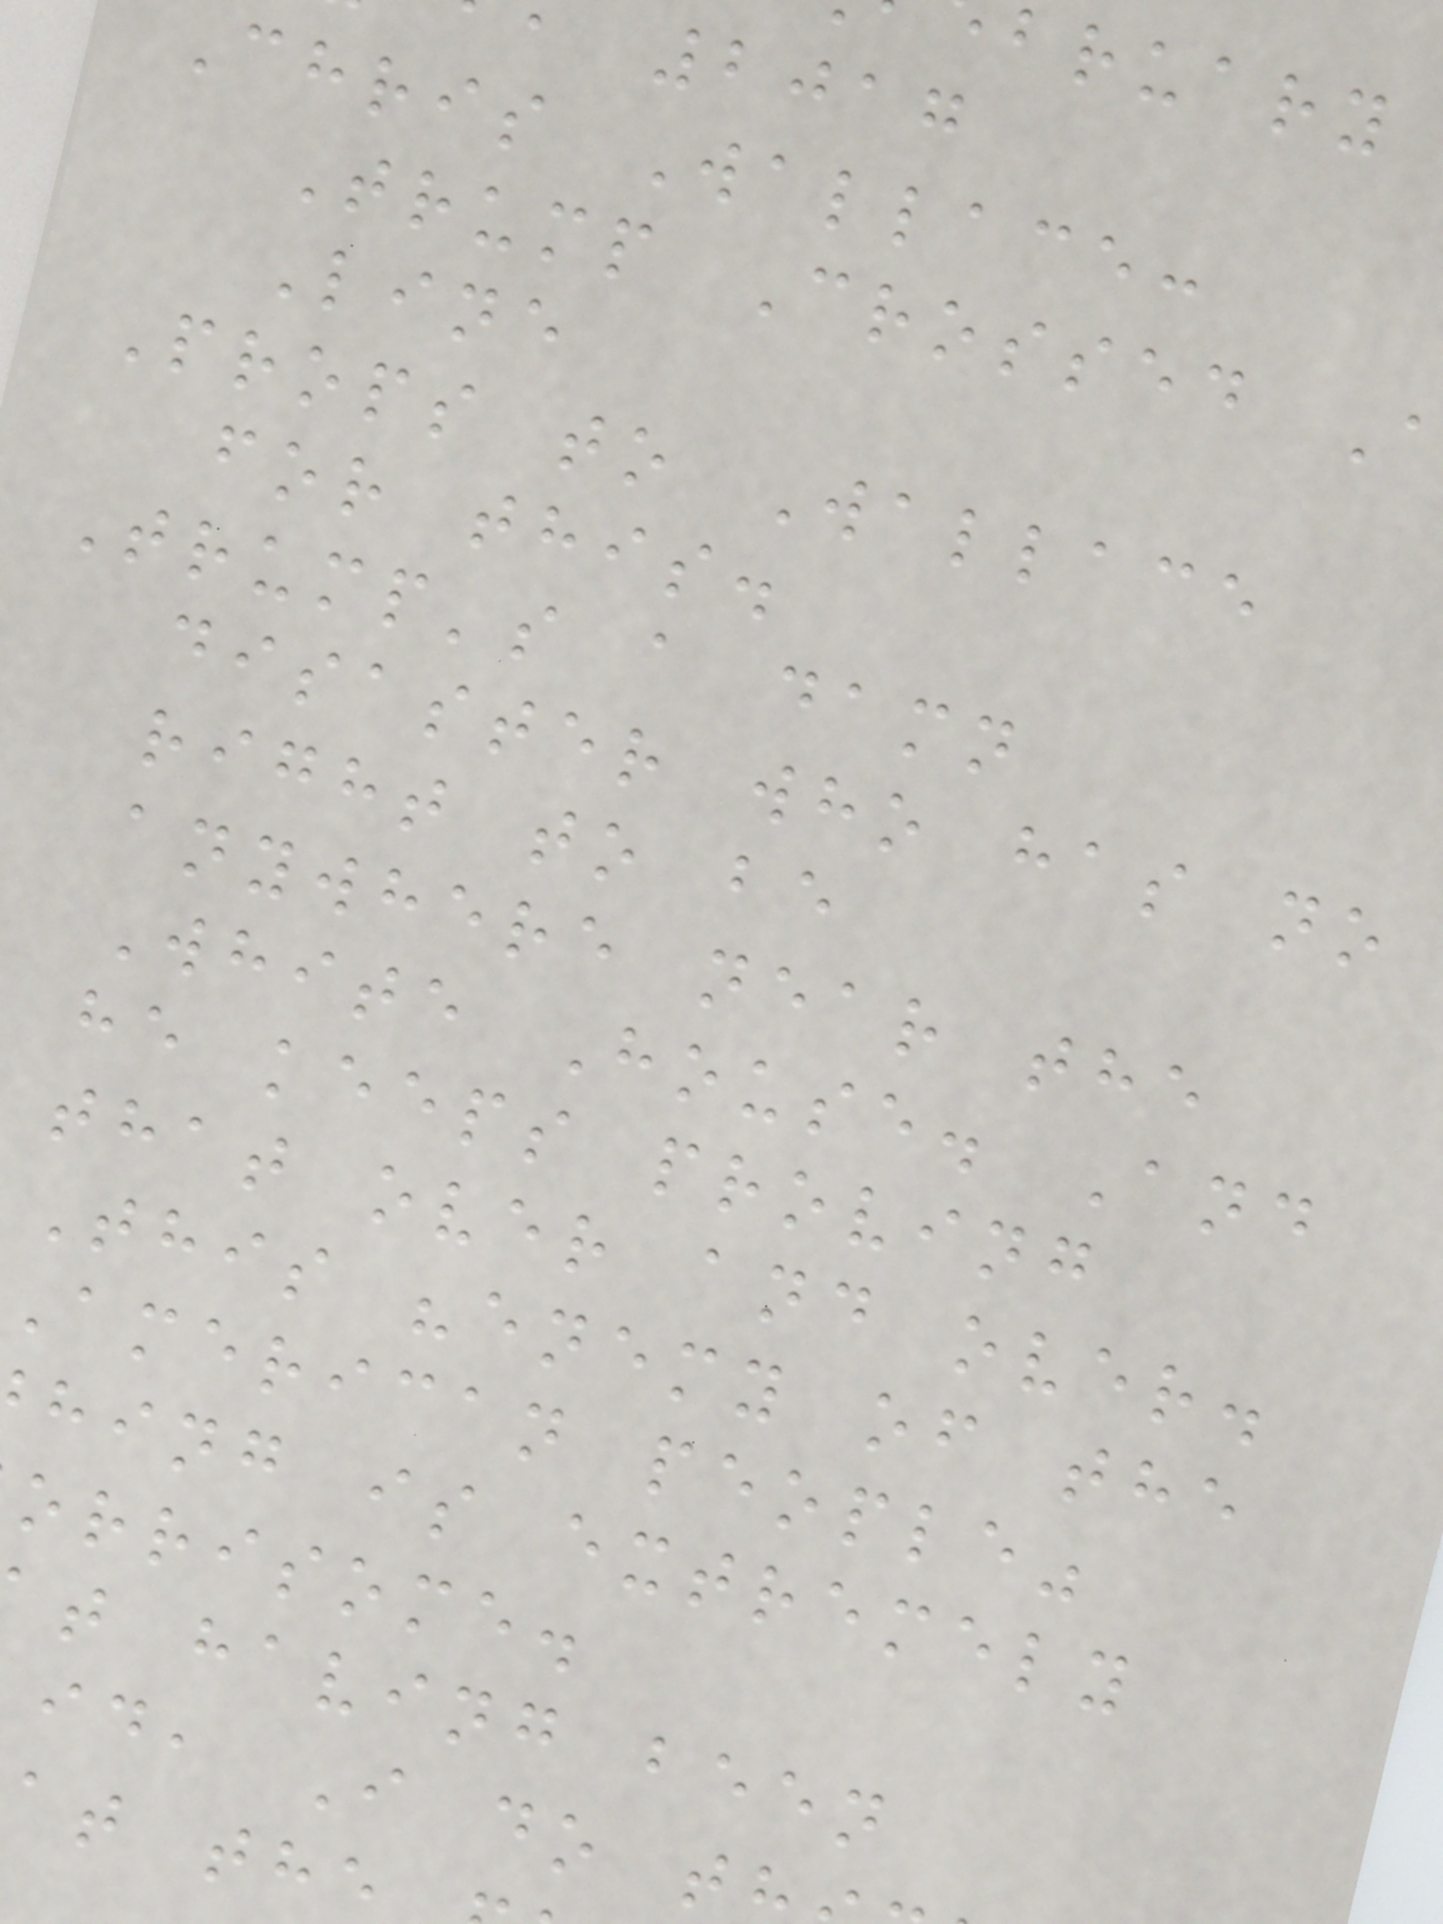bruary
2017
Chris Wallace:
Trump Crossed
Line
Props to Wallace
for this.
Trump's a damn
disaster who has no
right to be
anywhere near the
White House. And
he keeps proving
that over and over.
This "enemy of the
American people"
hing is extremely
orrisome.
t having been
id, I do t
at the
